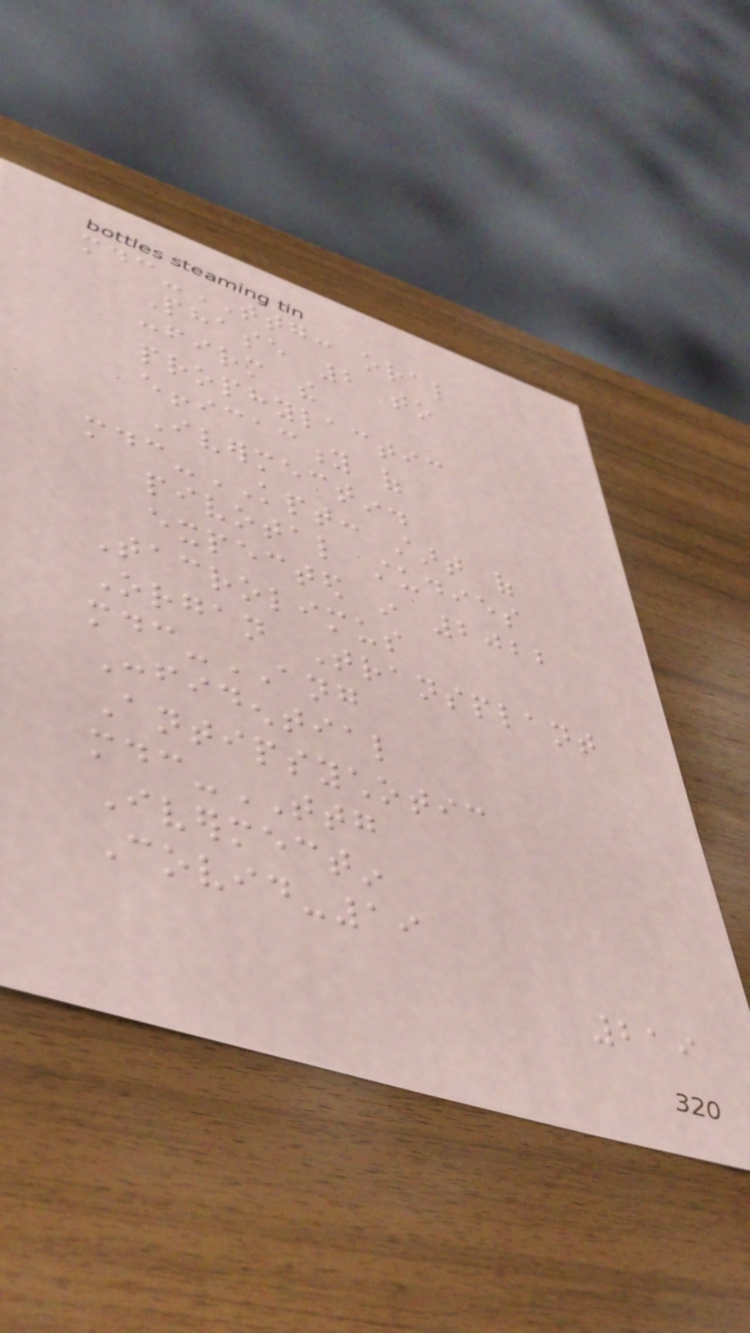mdc-TTG: oral
Phase 2 to
confirm the
prophylactic
efficacity of
Ivermectin.
mdc-KPT: start of
pivotal studies
expected in 2022
Tacrolimus
Organ Transplant
mdc-ANG
Confidential
Antipsychotic
mdc-TTG
Ivermectin
Covid-19
219
